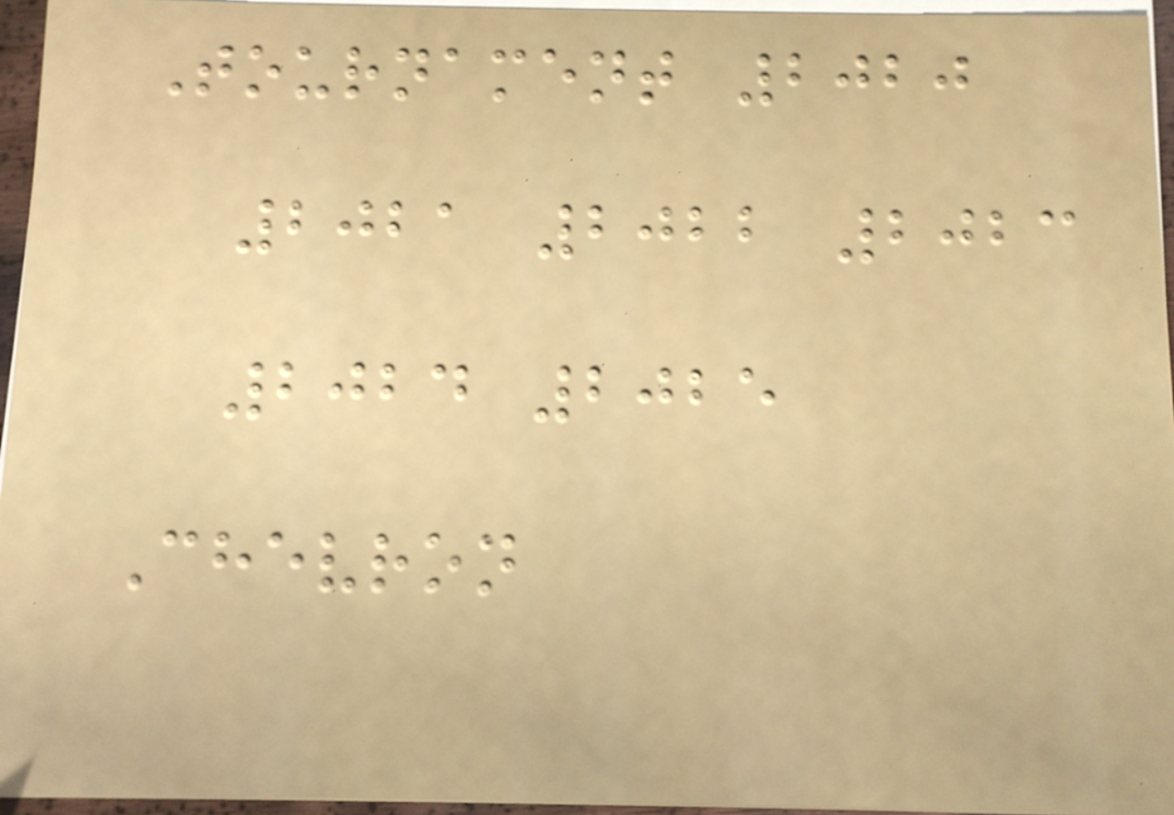Tournament 2020
2021 2022 2023
2024 2025
Chevron
